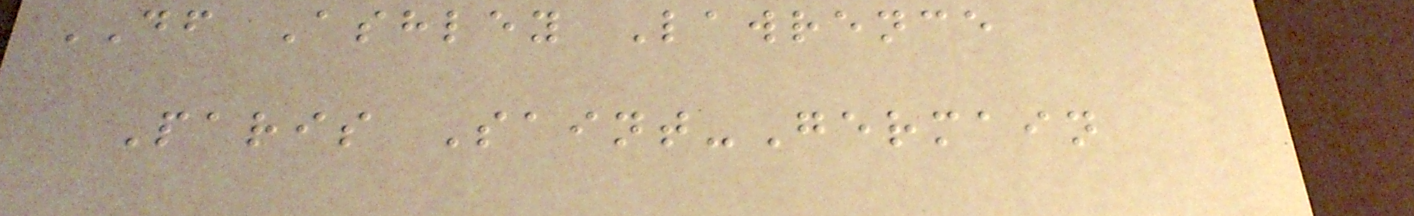DF Ashley Lawrence
Paris Saint-Germain
